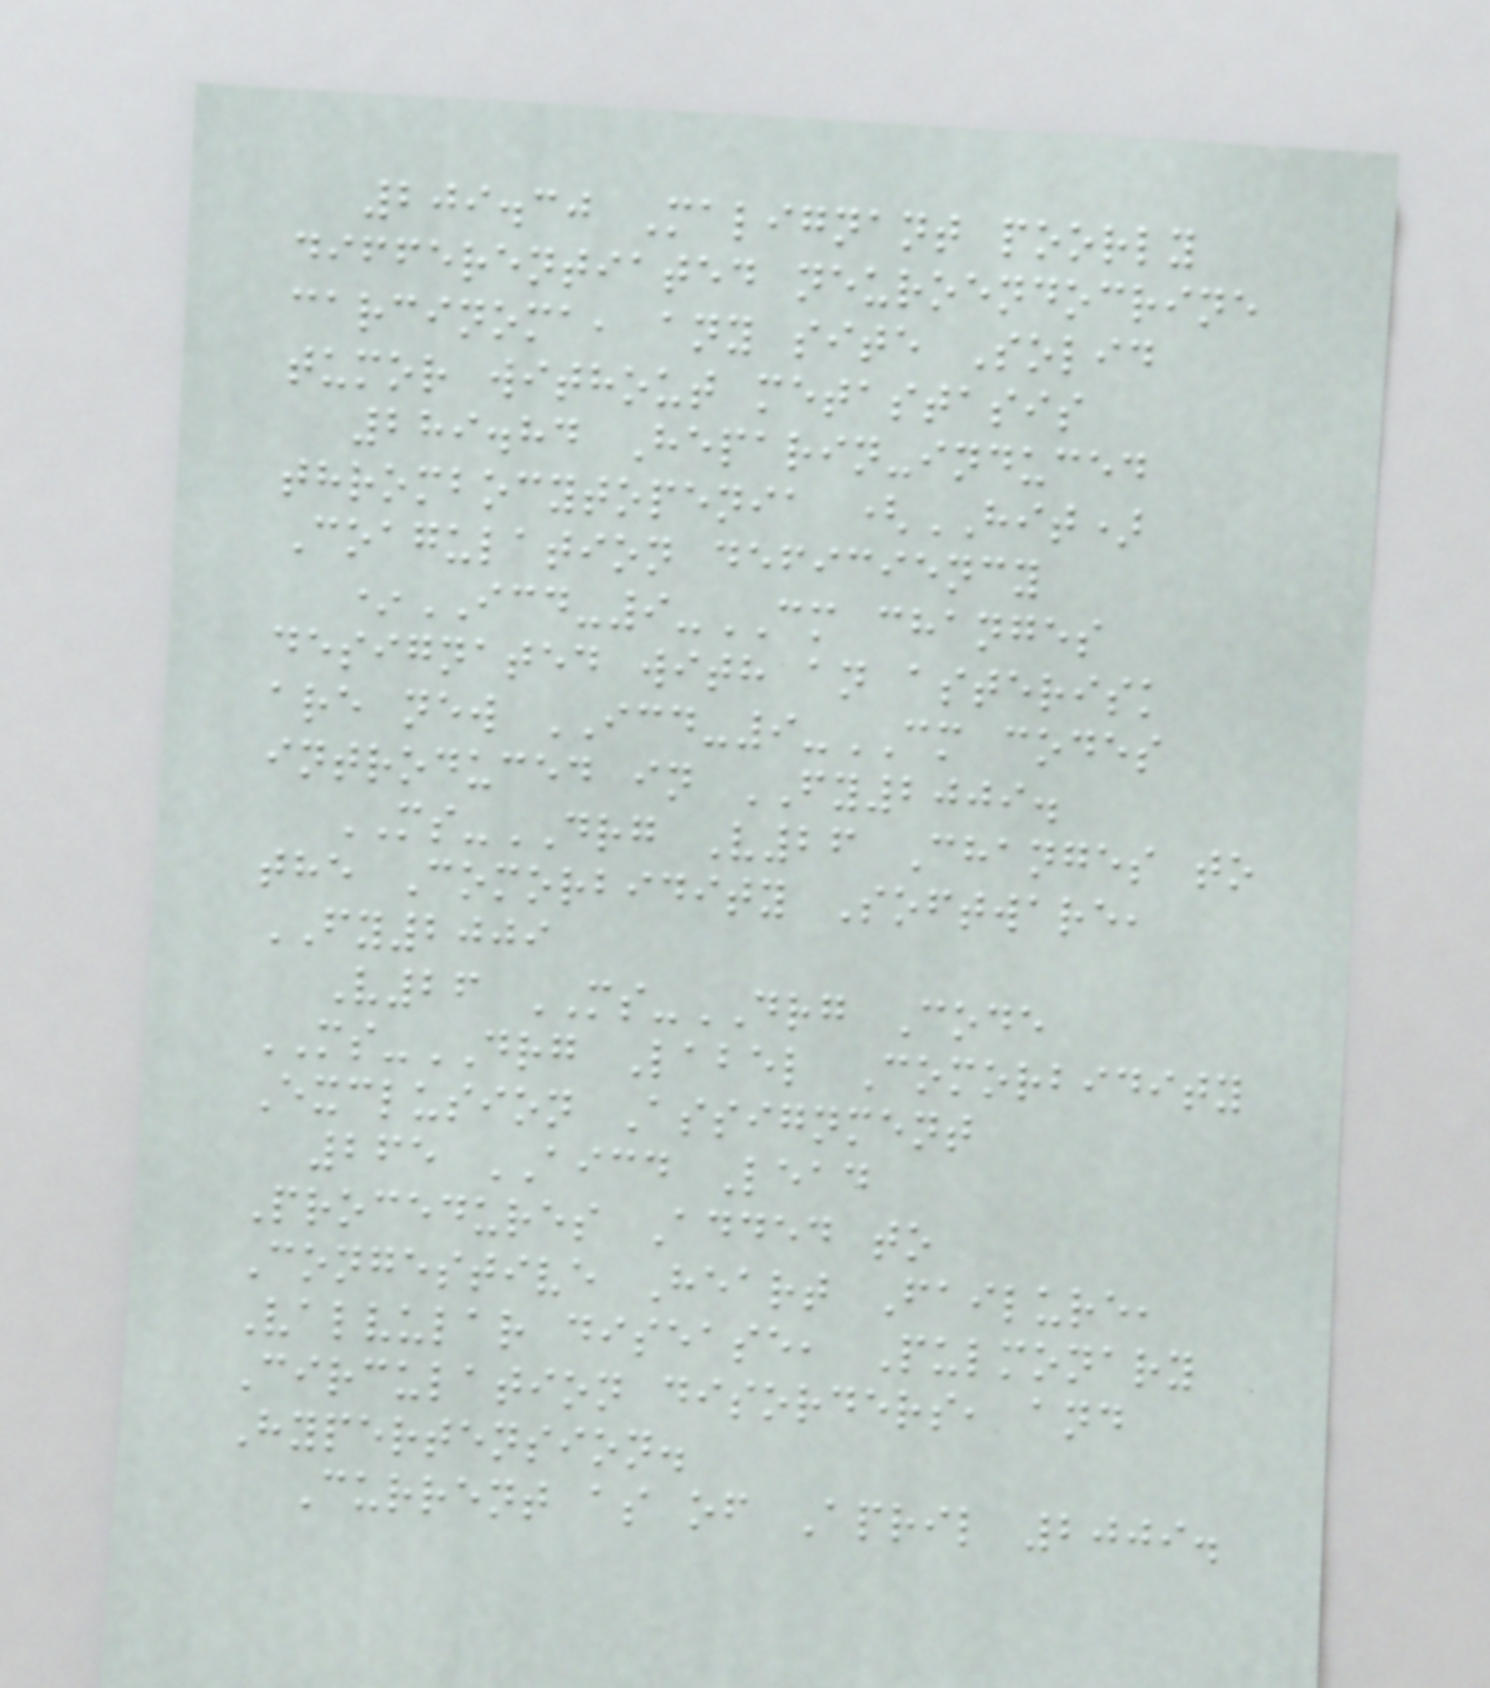209.30 Malignant poorly
differentiated neuroendocrine
carcinoma, any site Solid
tumor without metastasis
289.84 Heparin-induced
thrombocytopenia (HIT)
Coagulation deficiency
*ICD-9-CM changes
designated with an asterisk
are new ICD-9-CM codes
introduced in FY2009.
MS-DRG V26 Changes to
the Comorbidity Software,
FY2009
V26 MS-DRG Code
MS-DRG Label Comorbidity
Exclusion Assignment
265 AICD Lead
Procedures Added to
Congestive Heart Failure,
Valvular disease, Pulmonary
Circulation disorders, and
Hypertension.
Current as of April 2009.
